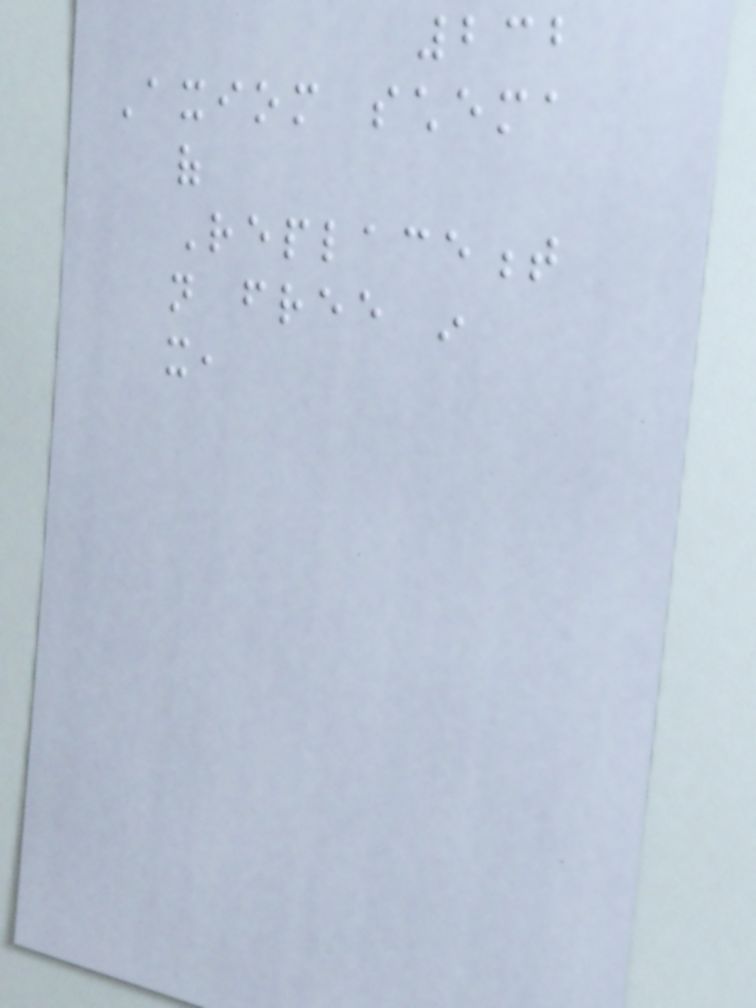232
Axiom schema
of
Replacement
not free in
it,
